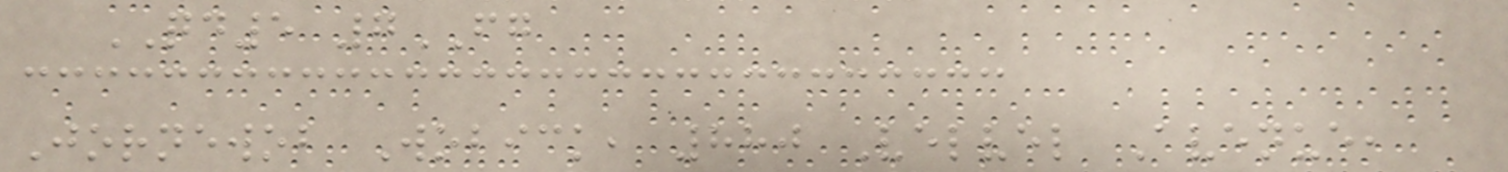QD5 7FG
Jornewob Wobick, 880 Velvel Avenue,
